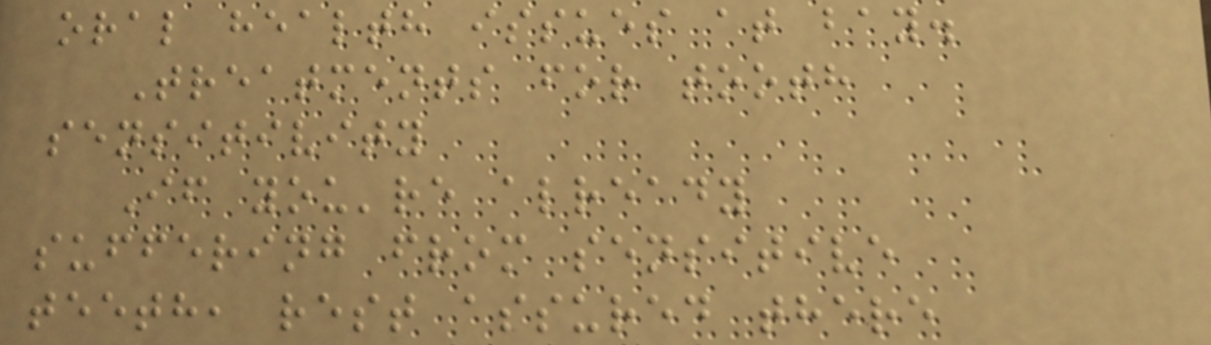oral health issues at bay.
Treatments for tooth
sensitivity
If you're already
suffering from sensitive
teeth, rest assured there
